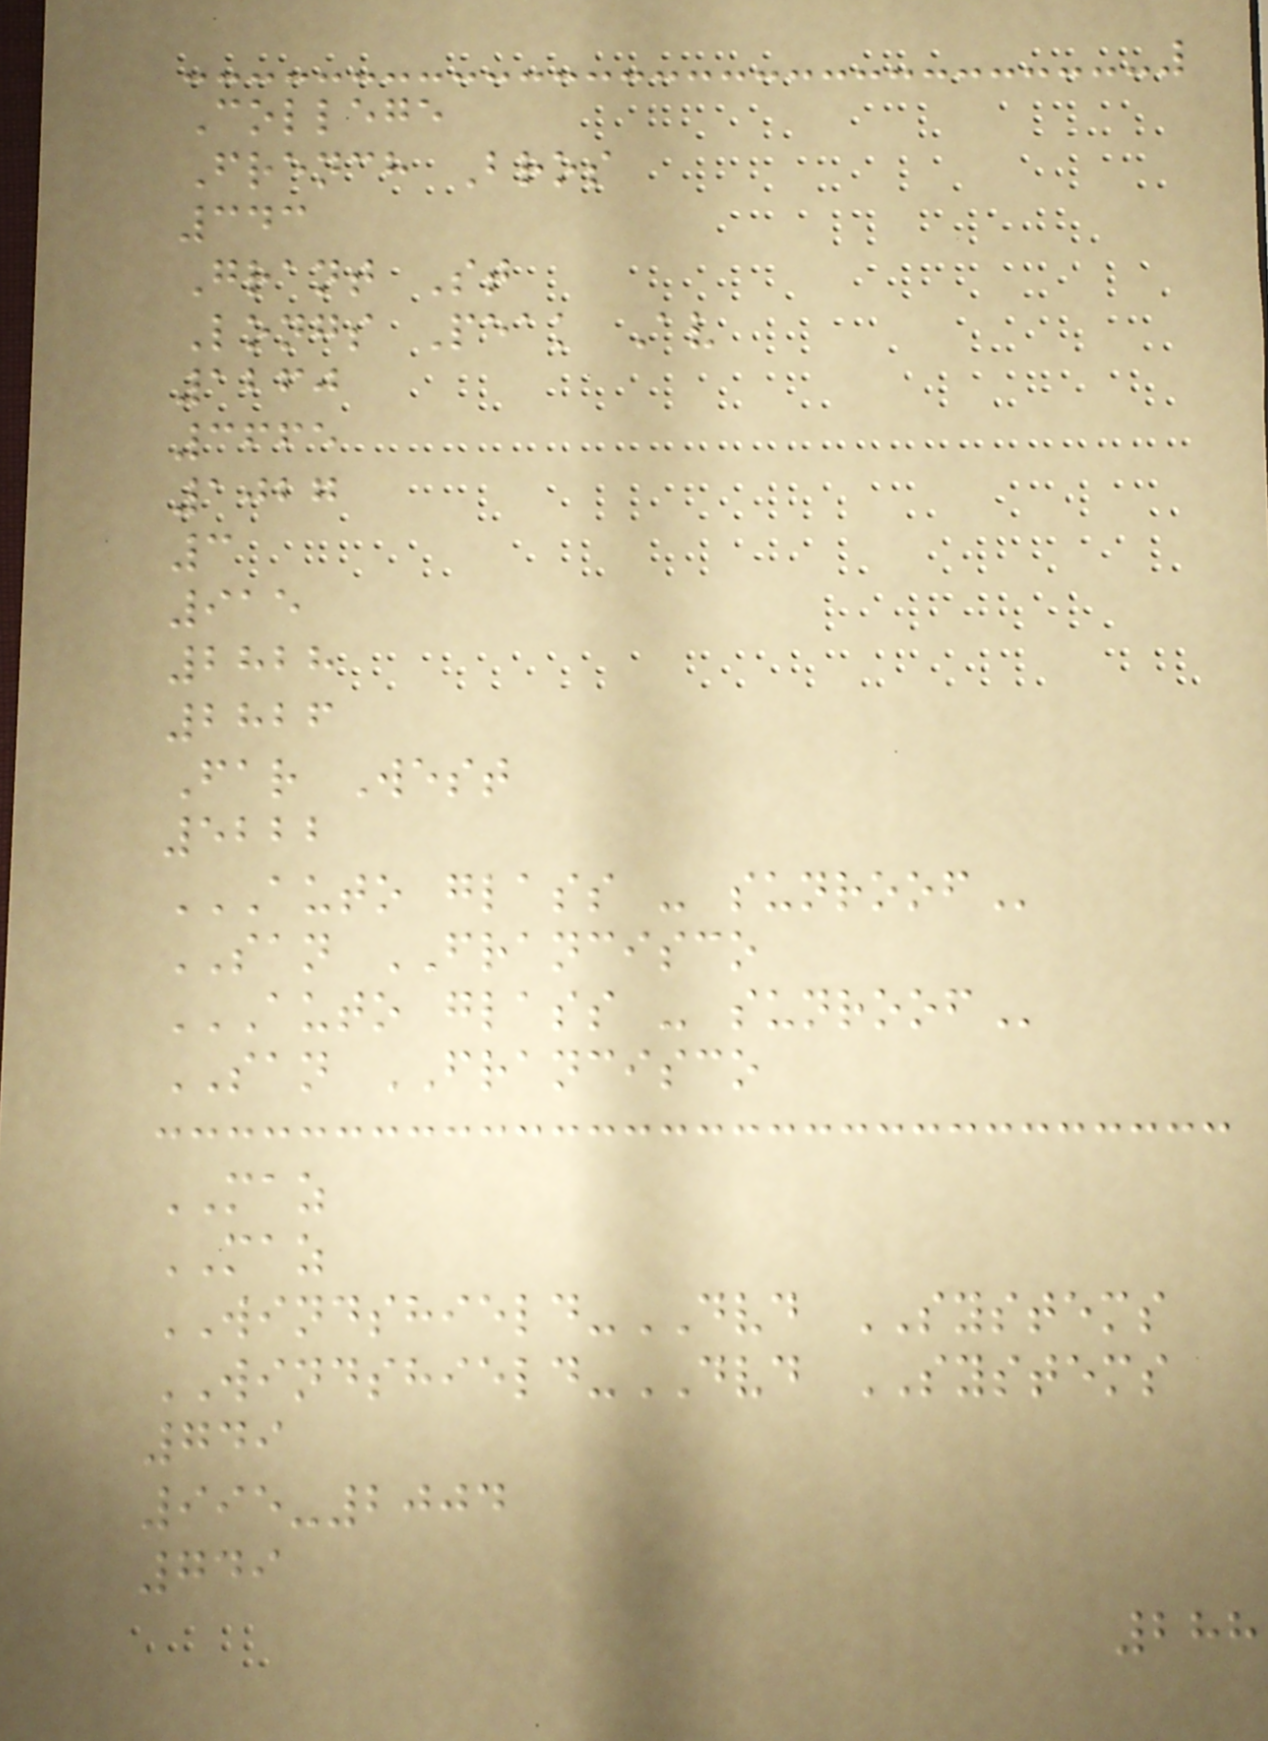College
French Bros
343
Grant St
Longs Peak Av
1260
3665
1027
3
915
2828
2826
Far West
5222
AUTO GLASS - SUNROOF
SAN FRANCISCO
AUTO GLASS - SUNROOF
SAN FRANCISCO
MAZ
MAZ
WINDSHIELD-DVD SYSTEMS
WINDSHIELD-DVD SYSTEMS
749
995-2004
749
288
